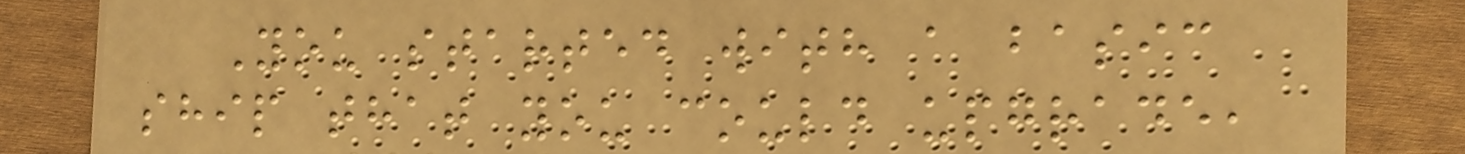You started with a basic
ship that you could upgrade,
